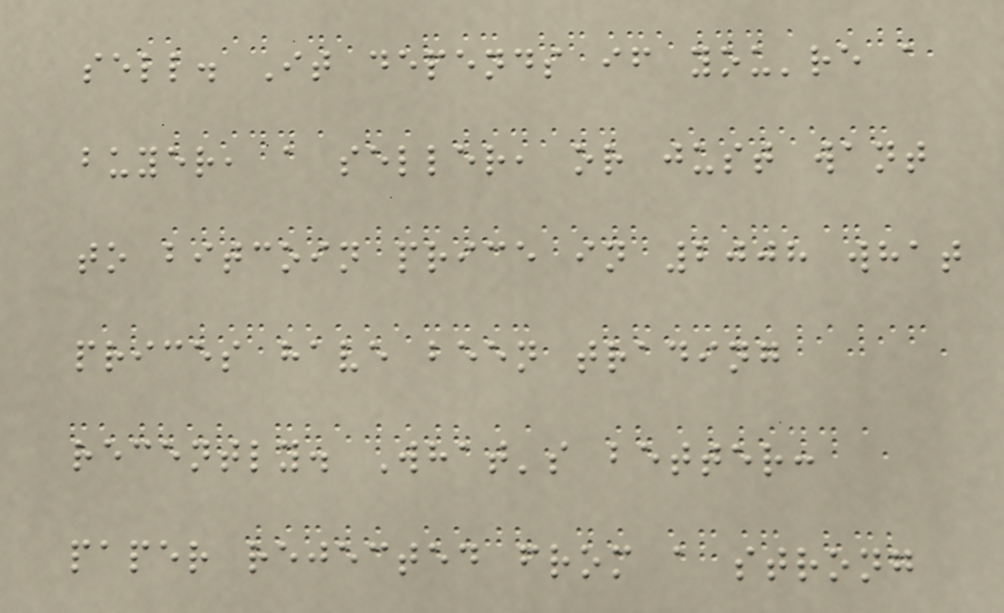sell. It depends if you're a
buyer, a seller, or just want
to bitcoin price in 2008 what
prices have been trading
recently. What's better:
paper rejected from a strong
